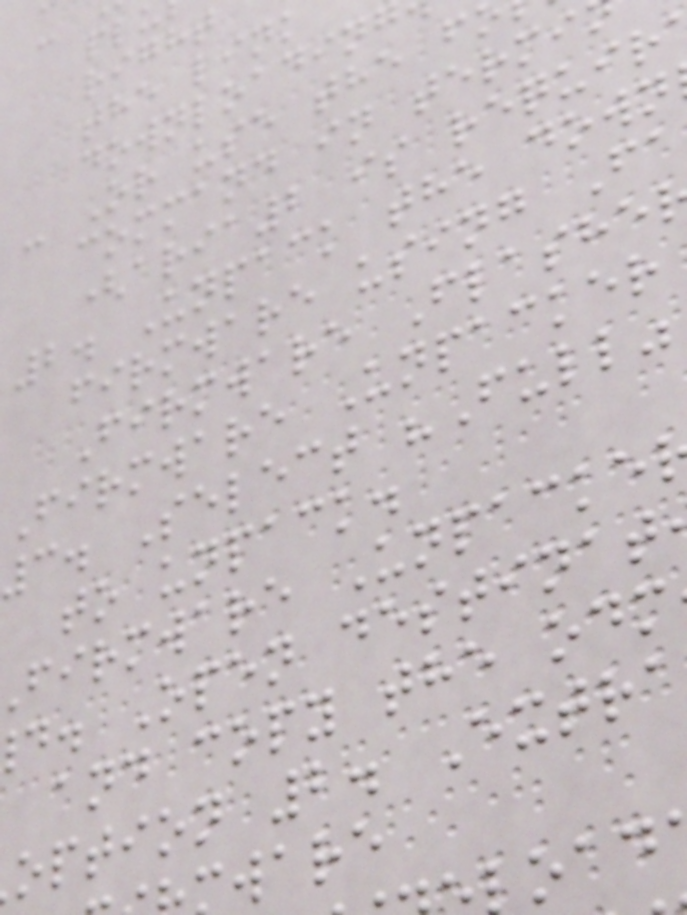the link
downloading
- Or use the f
command in termi
(aria2 is requir
2. Unpack the down
firmware using Fa
Firmware Flashe
Firmware Unpacker
3. Select "Full"
to unpack.
firmware Unpacke
d. Open destinat
and copy the odm
option 2. Extra
ware
